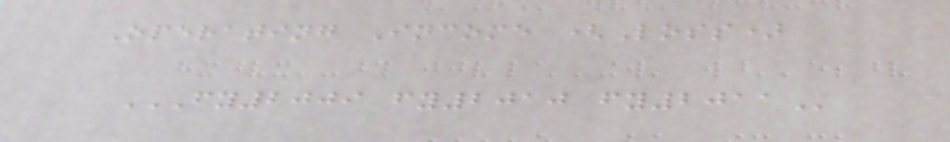Operating Income (Loss)
FY2009 FY2010 FY2011
